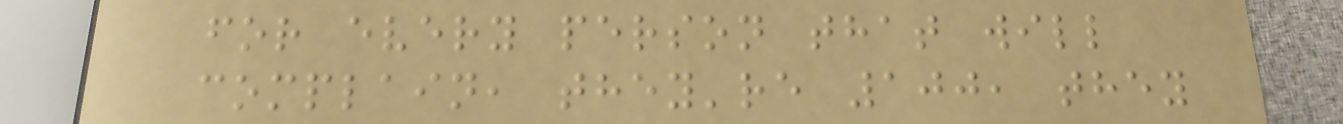for every person that will
complain, they're 100, they
